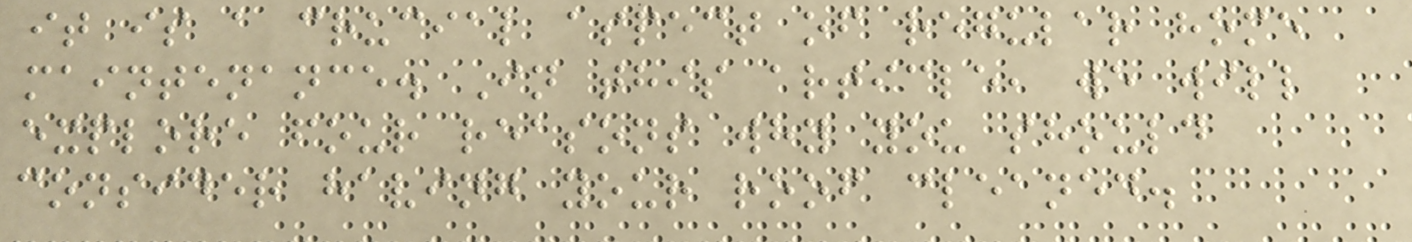it is a crucial aspect of regular home
maintenance. In this article, we will
explore four reasons why you should
consider having your roof cleaned.
